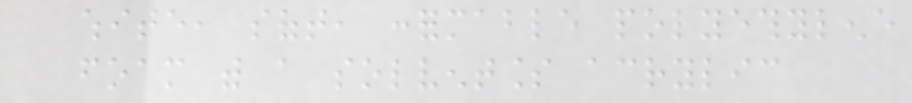white, soft, conformable polyethylene
foam with a solventless acrylic
